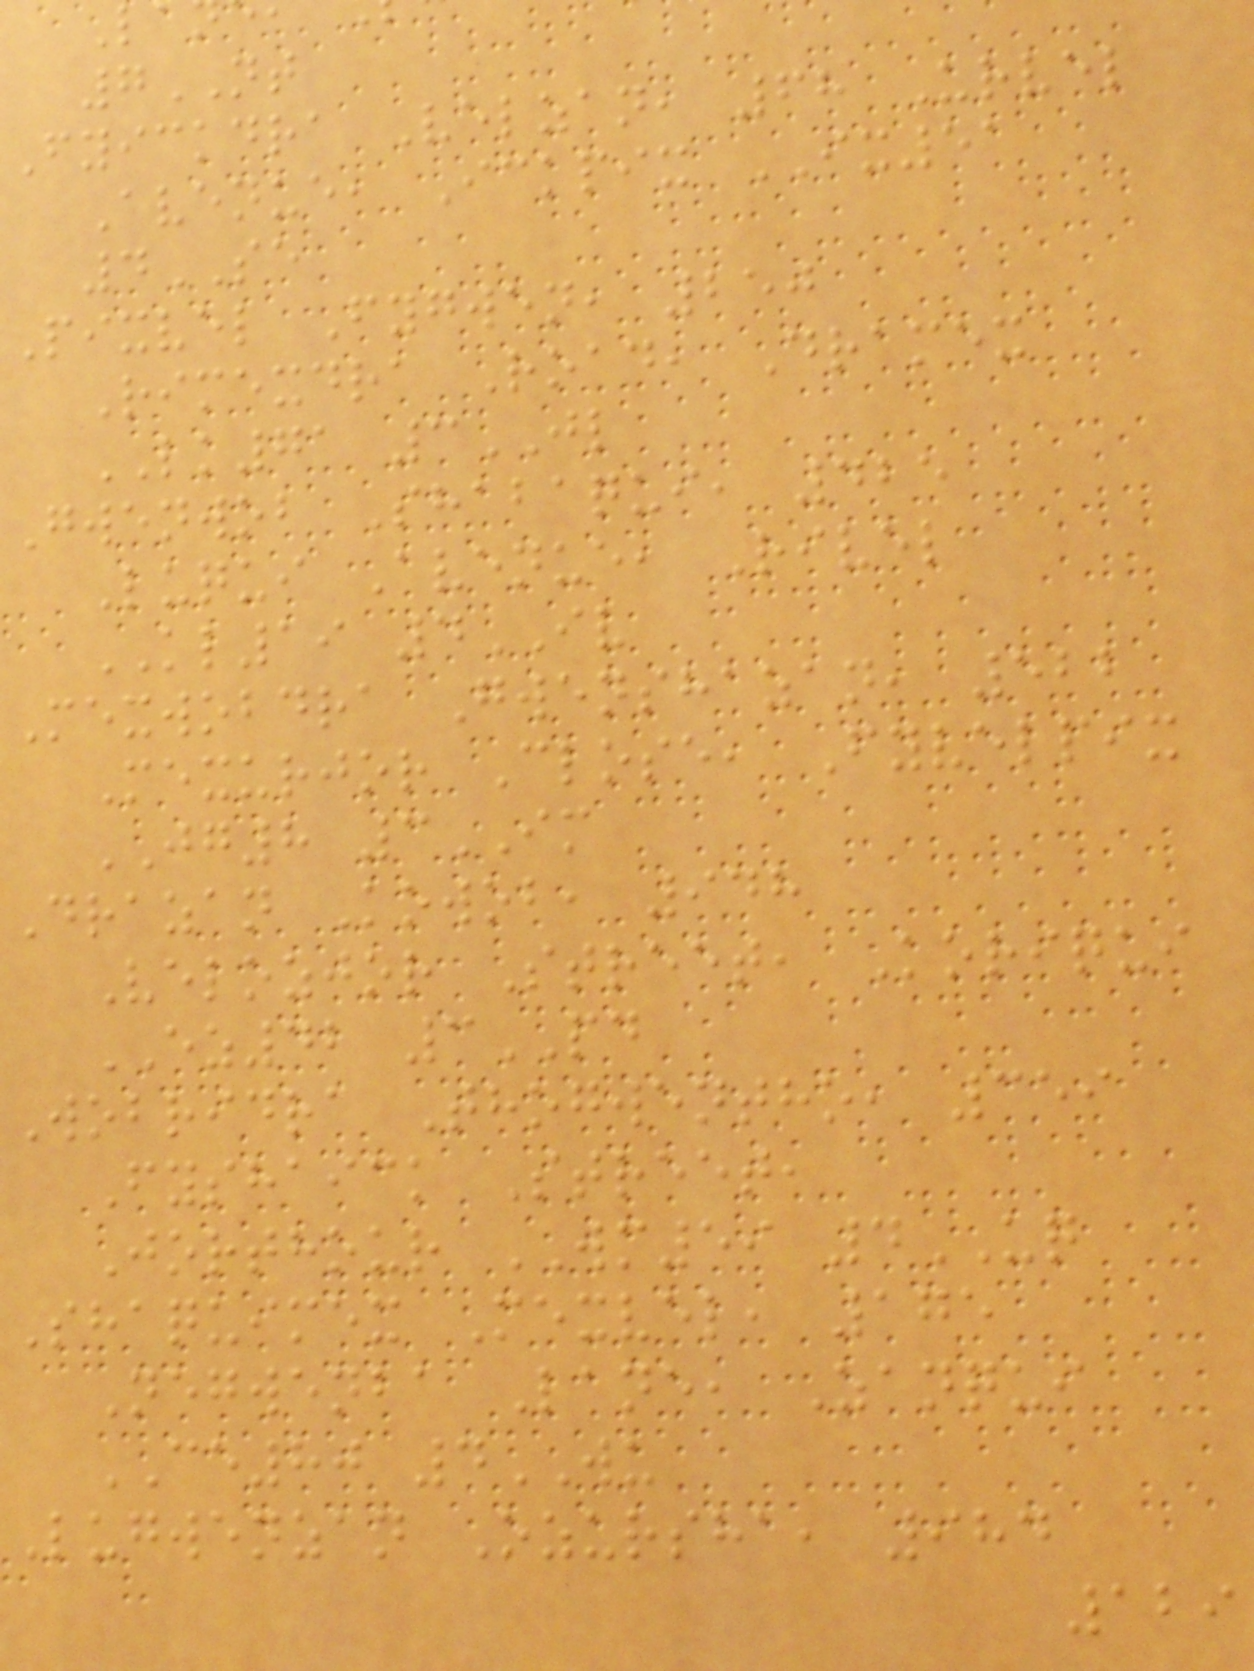7NT
Fyickdra Velzan, 68 Urvel
Avenue, Ickpix IX51
4SE
Pixvel Fygwen, 250
Rimexdra Road, Dramex
LK71 3JL
Gwenwob Shabaqui, 425
Luqui Avenue, Rivel
KL19 4IV
Mexwobdra Gwenshazan, 522
Mexurjor Close, Fyvelpix
JG8 3IM
Drazan Kowob, 948
Velozjor Street, Koriqui
EZ42 3PD
Wobridra Thogwentho, 359
Fyshaick Street,
Jorthour WM59 4UQ
Shaquimex Mexvel, 175
Negwenba Lane, Zanqui
CE80 4WU
Lugwenzan Ozursha, 984
129
